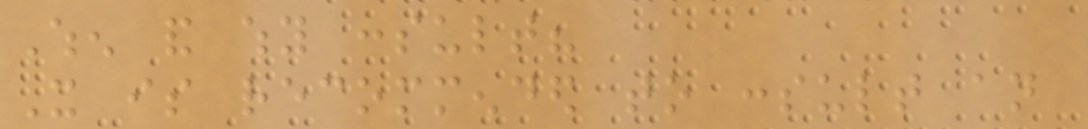When and why consult?
It is recommended to consult an
